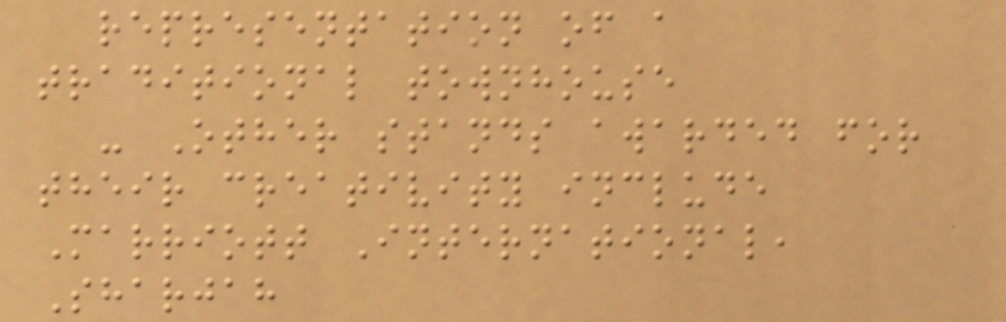representation of a
traditional townhouse
- Other stands awarded for
their creativity include
Marriott International,
Sharjah
